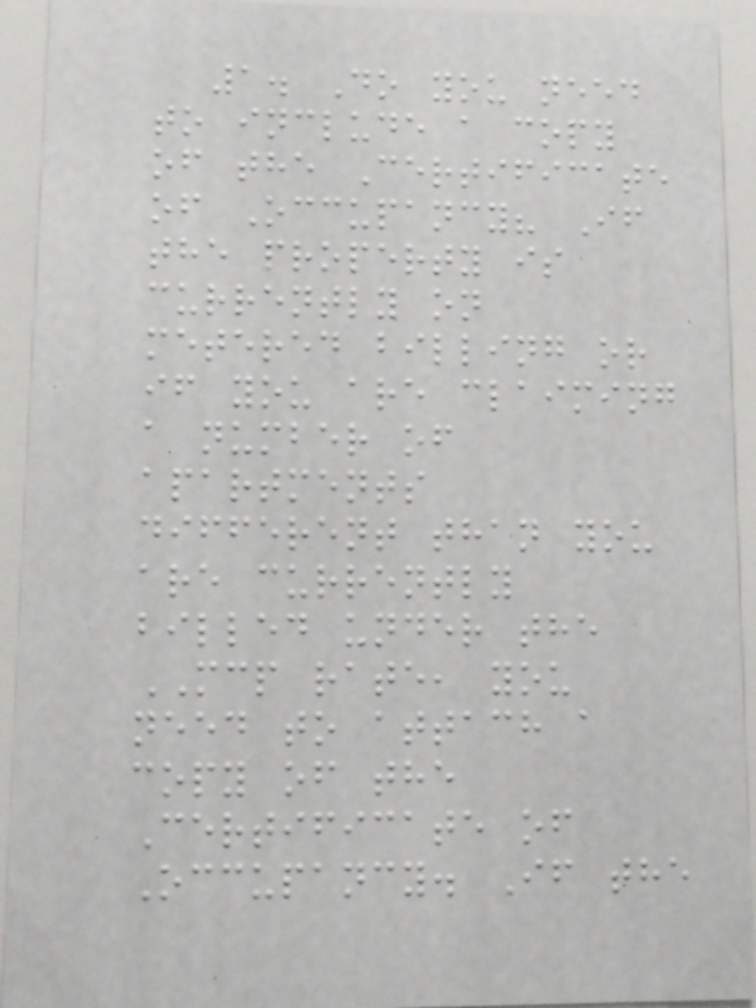1. Do you need
to include a copy
of the Certificate
of Occupancy? If
the property is
currently on
metered billing or
if you are claiming
a number of
apartments
different than you
are currently
billed under the
MCP rate, you
need to attach a
copy of the
Certificate of
Occupancy. If the
